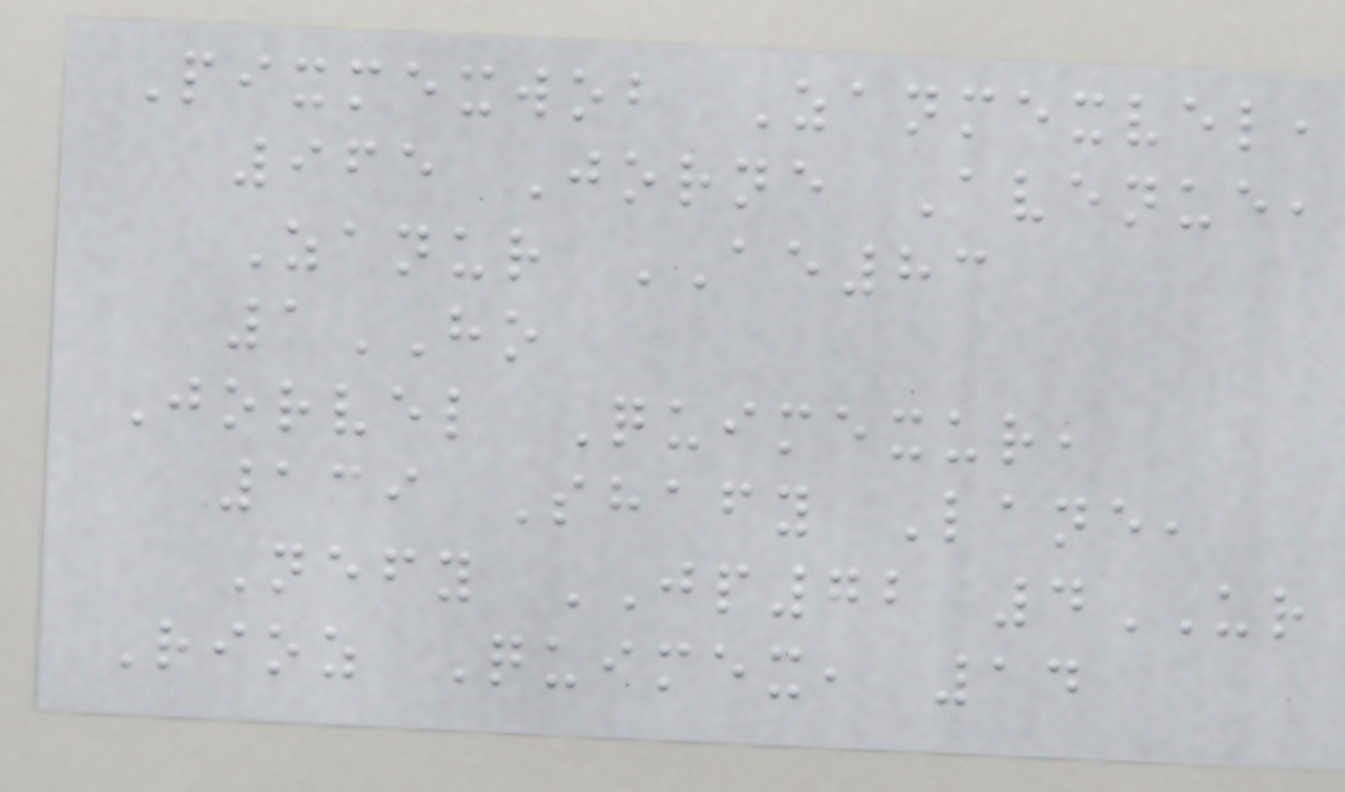Pixmexwob Zanmexvel,
965 Jorne Avenue,
Zanur AE83
1HO
Jorvel Quimexur,
139 Shafy Lane,
Nefy JP72 4UR
Rioz Quimex, 14
